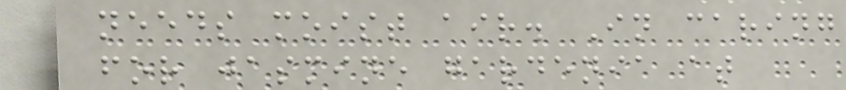needs moist air. In caring
for jasmine gardenia at
